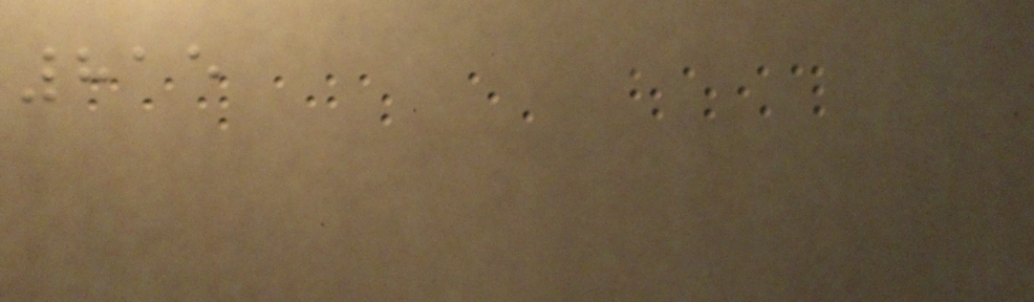815
